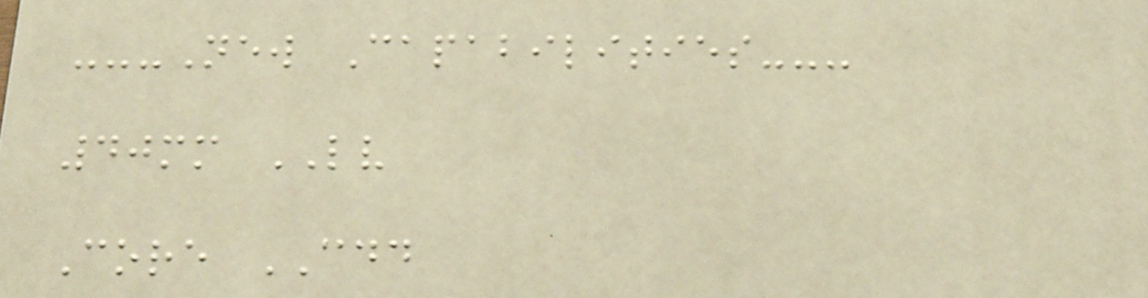---New Capabilities---
40mm LV
Core CDD
